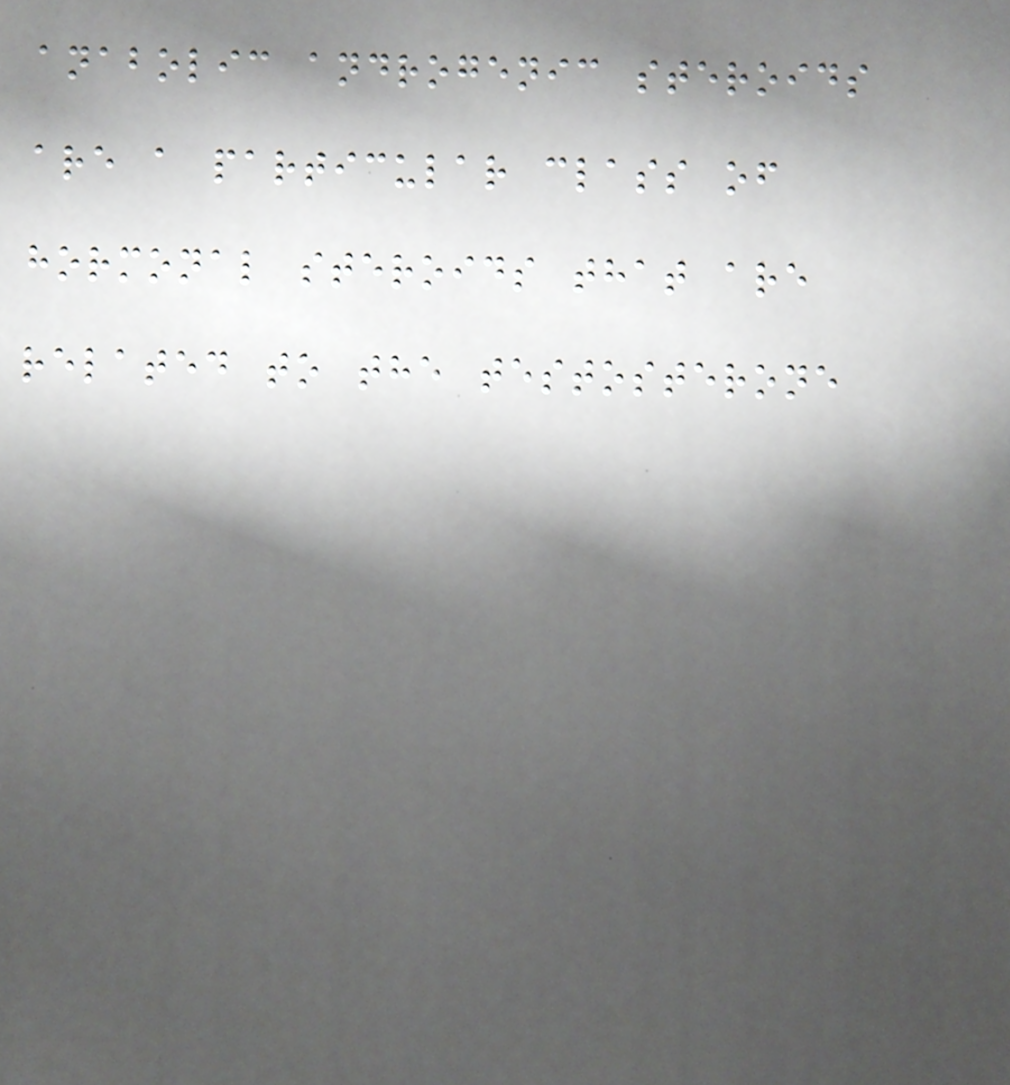anabolic androgenic steroids
are a particular class of
hormonal steroids that are
related to the testosterone
